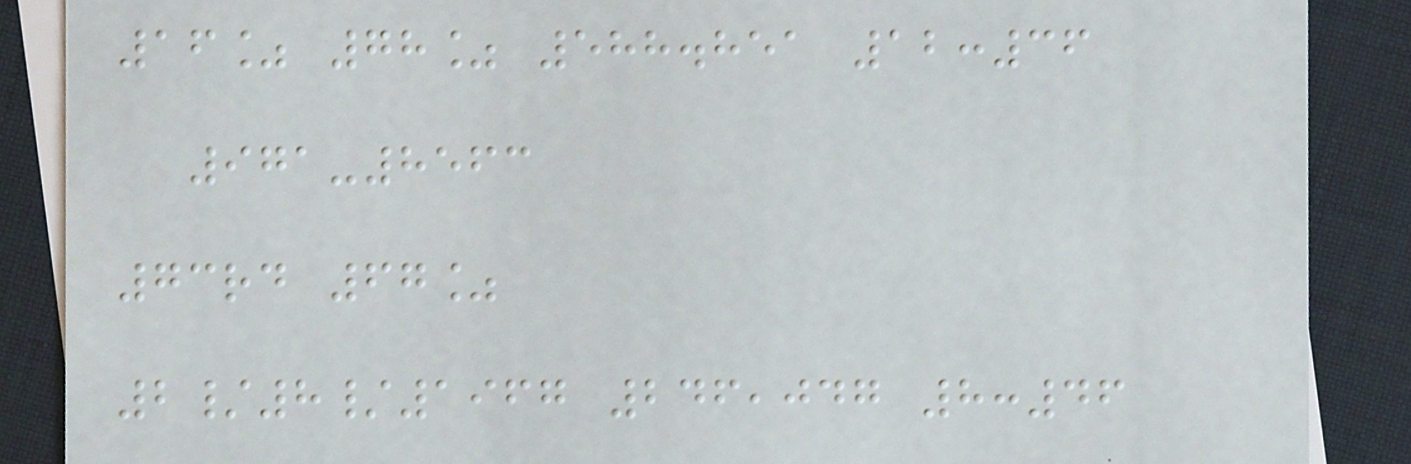16% 78% 588.851 12:36
971-8563
73rd 67%
2/8/1967 246,047 8:46
